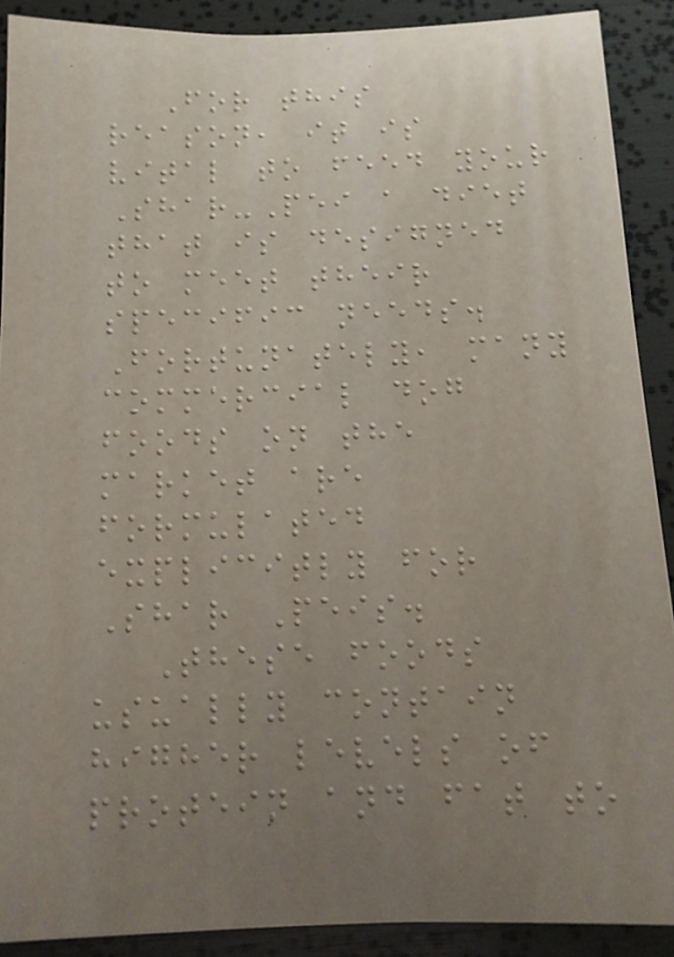For this
reason, it is
vital to feed your
Shar-Pei a diet
that is designed
to meet their
specific needs.
Fortunately, many
commercial dog
foods on the
market are
formulated
explicitly for
Shar Peis.
These foods
usually contain
higher levels of
protein and fat to
